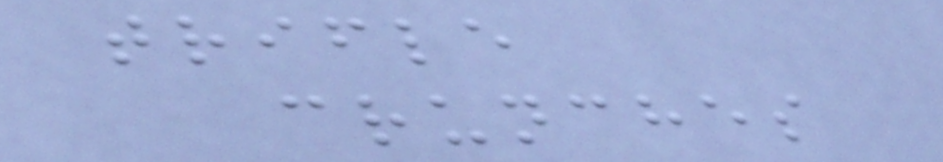trifle
crunches
